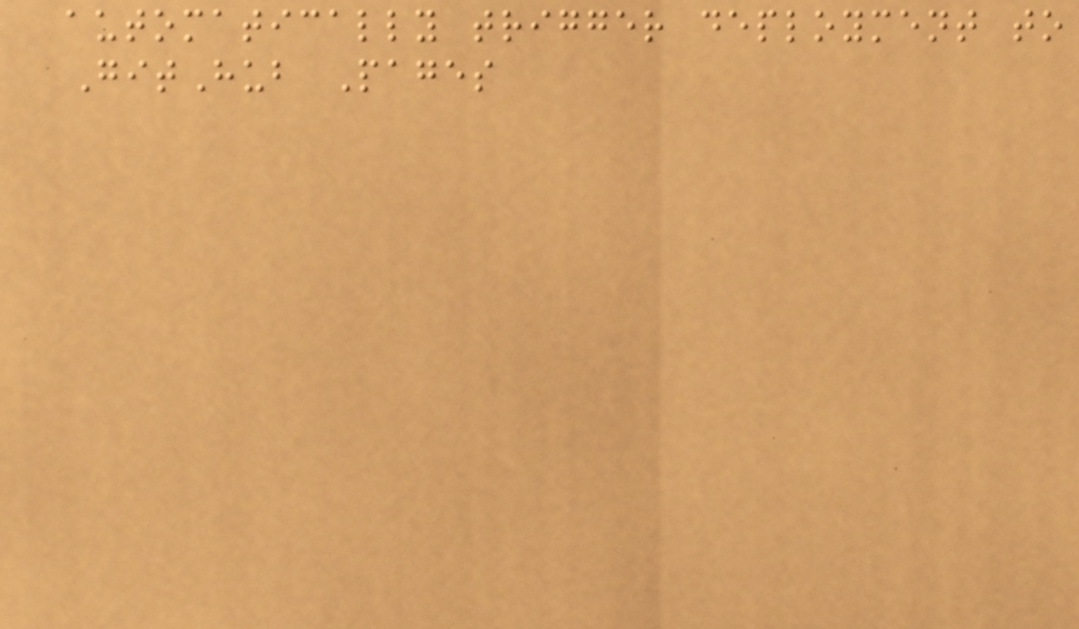automatically trigger deployment to
GitHub Pages
